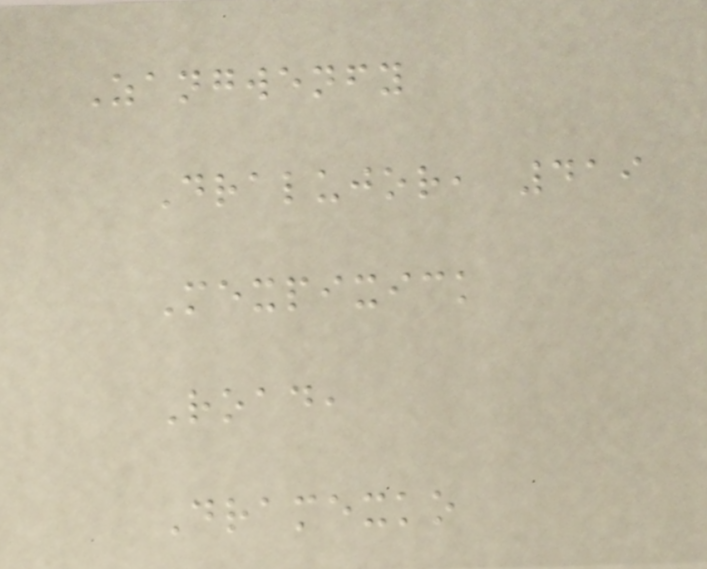Zangwenfy
Dralujor, 419
Mexpixick
Road,
Dramexko
